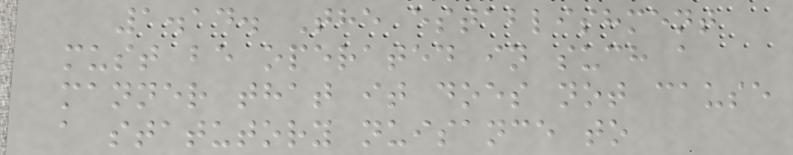1.14. The establishment
must be operated in such a
manner that it does not cause
a statutory nuisance to
